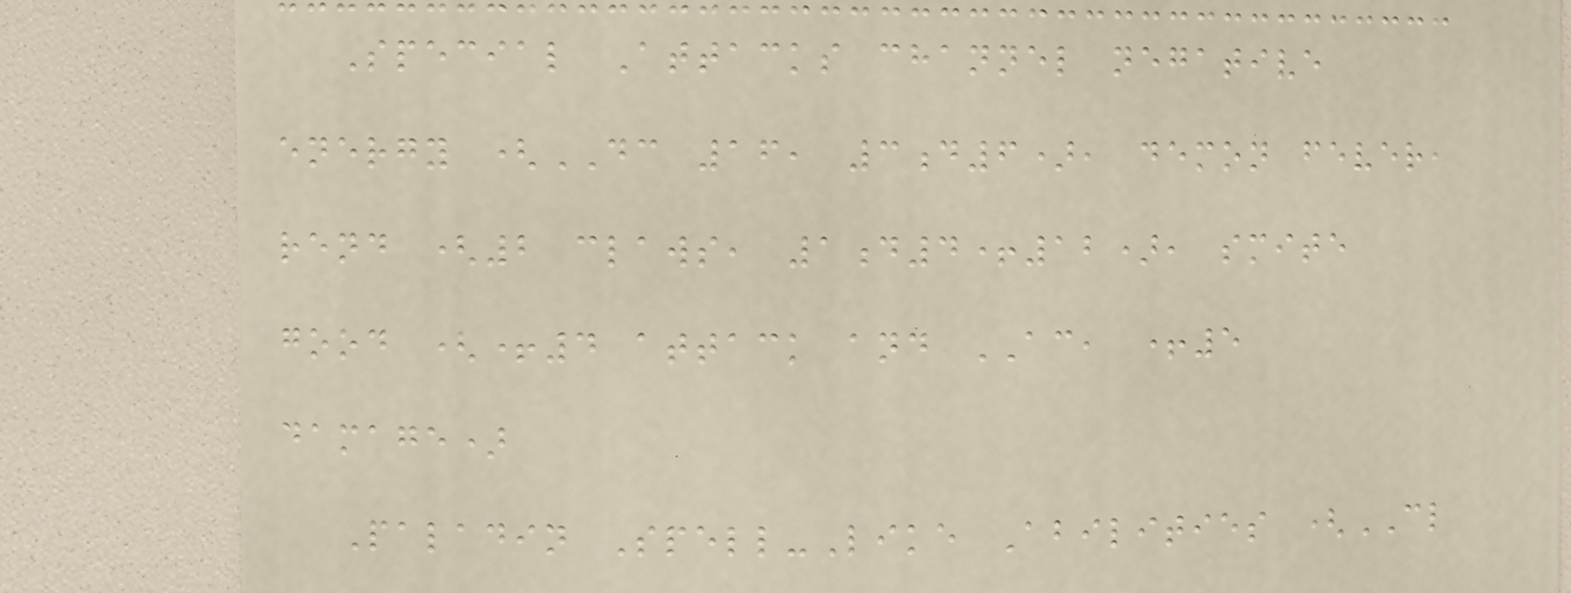Special Attacks channel negative
energy (DC 16, 3d6), demon fever,
rend (2 claws, 1d4+12), smite
good (+4 attack and AC, +5
damage)
Paladin Spell-Like Abilities (CL
